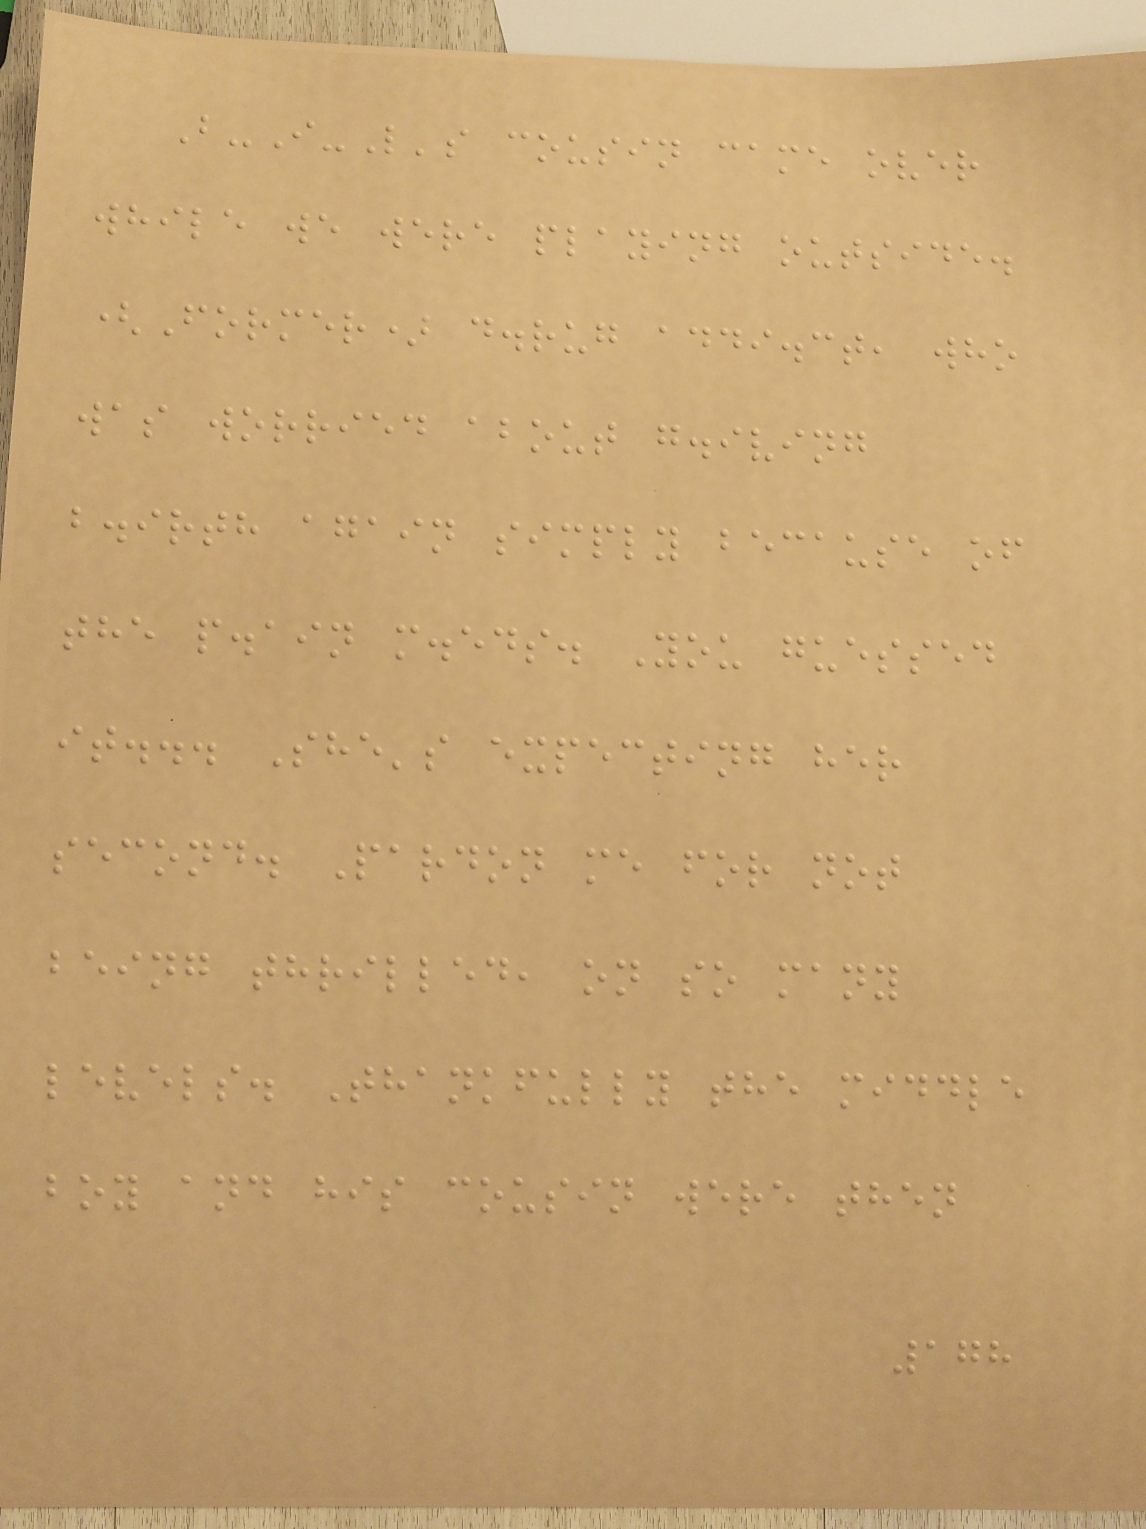B-I-L's cousin came over
while we were playing outside.
(Former) d.rug addi.ct, who
was worried about g.iving
b.irth again simply because of
the p.ain m.eds. You guessed
it... She's expecting her
second. Pardon me for not
being thrilled, on so many
levels. Thankfully the middle
boy and his cousin were then
178
